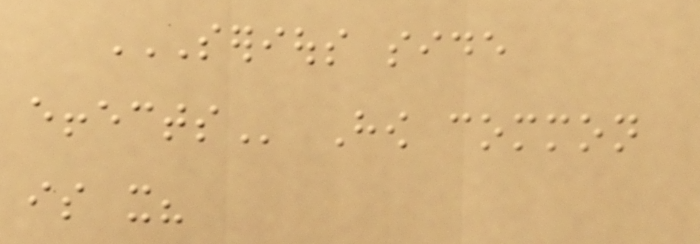SERIOUS SIDE
EFFECTS How common
is it?
